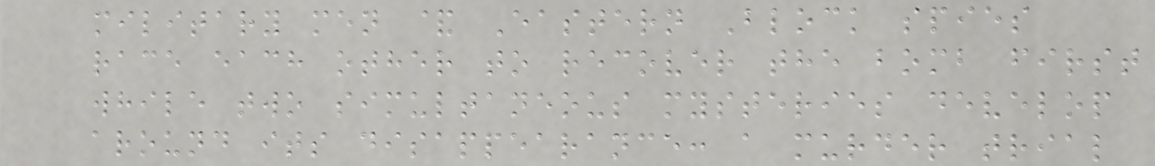military men & Eastern Block spies
race each other to recover the bomb first
while two simultaneous mysteries develop
around its disappearance: a murder trial
